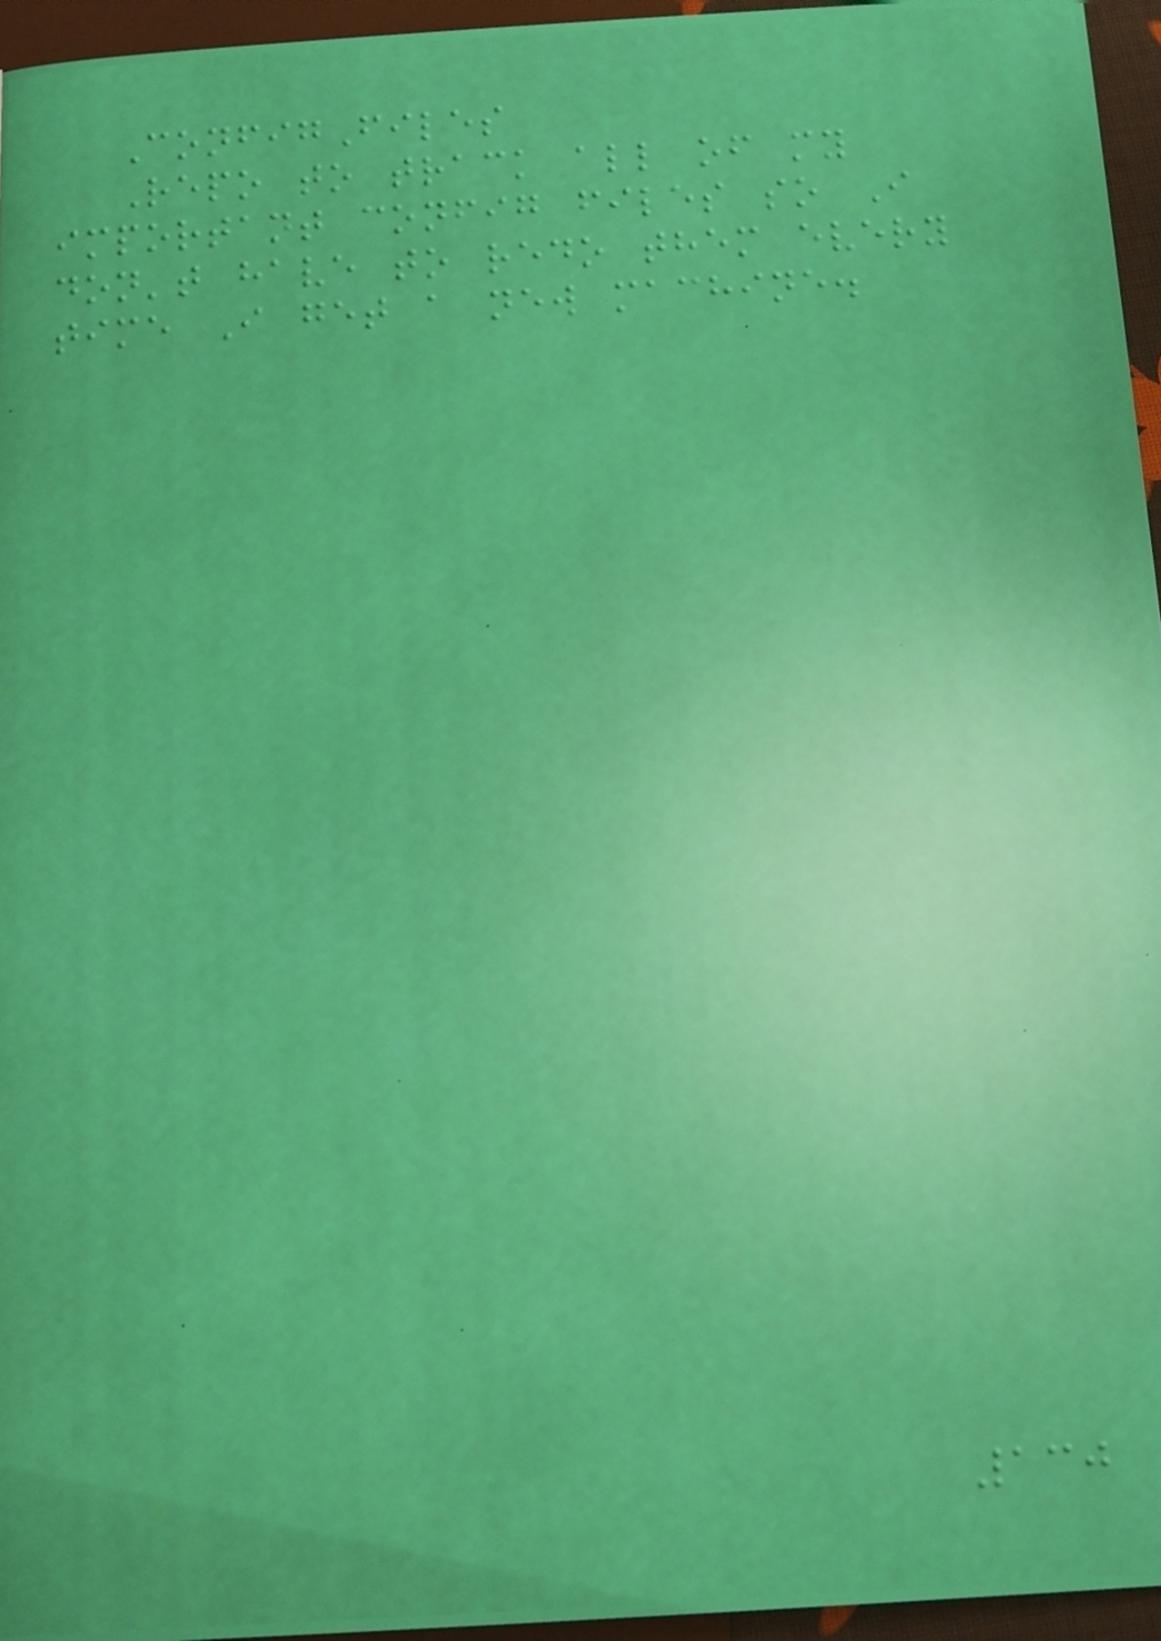ConfigFiles
Repo to track all of my
important config files so I
don't have to redo them every
time I get a new machine.
130
